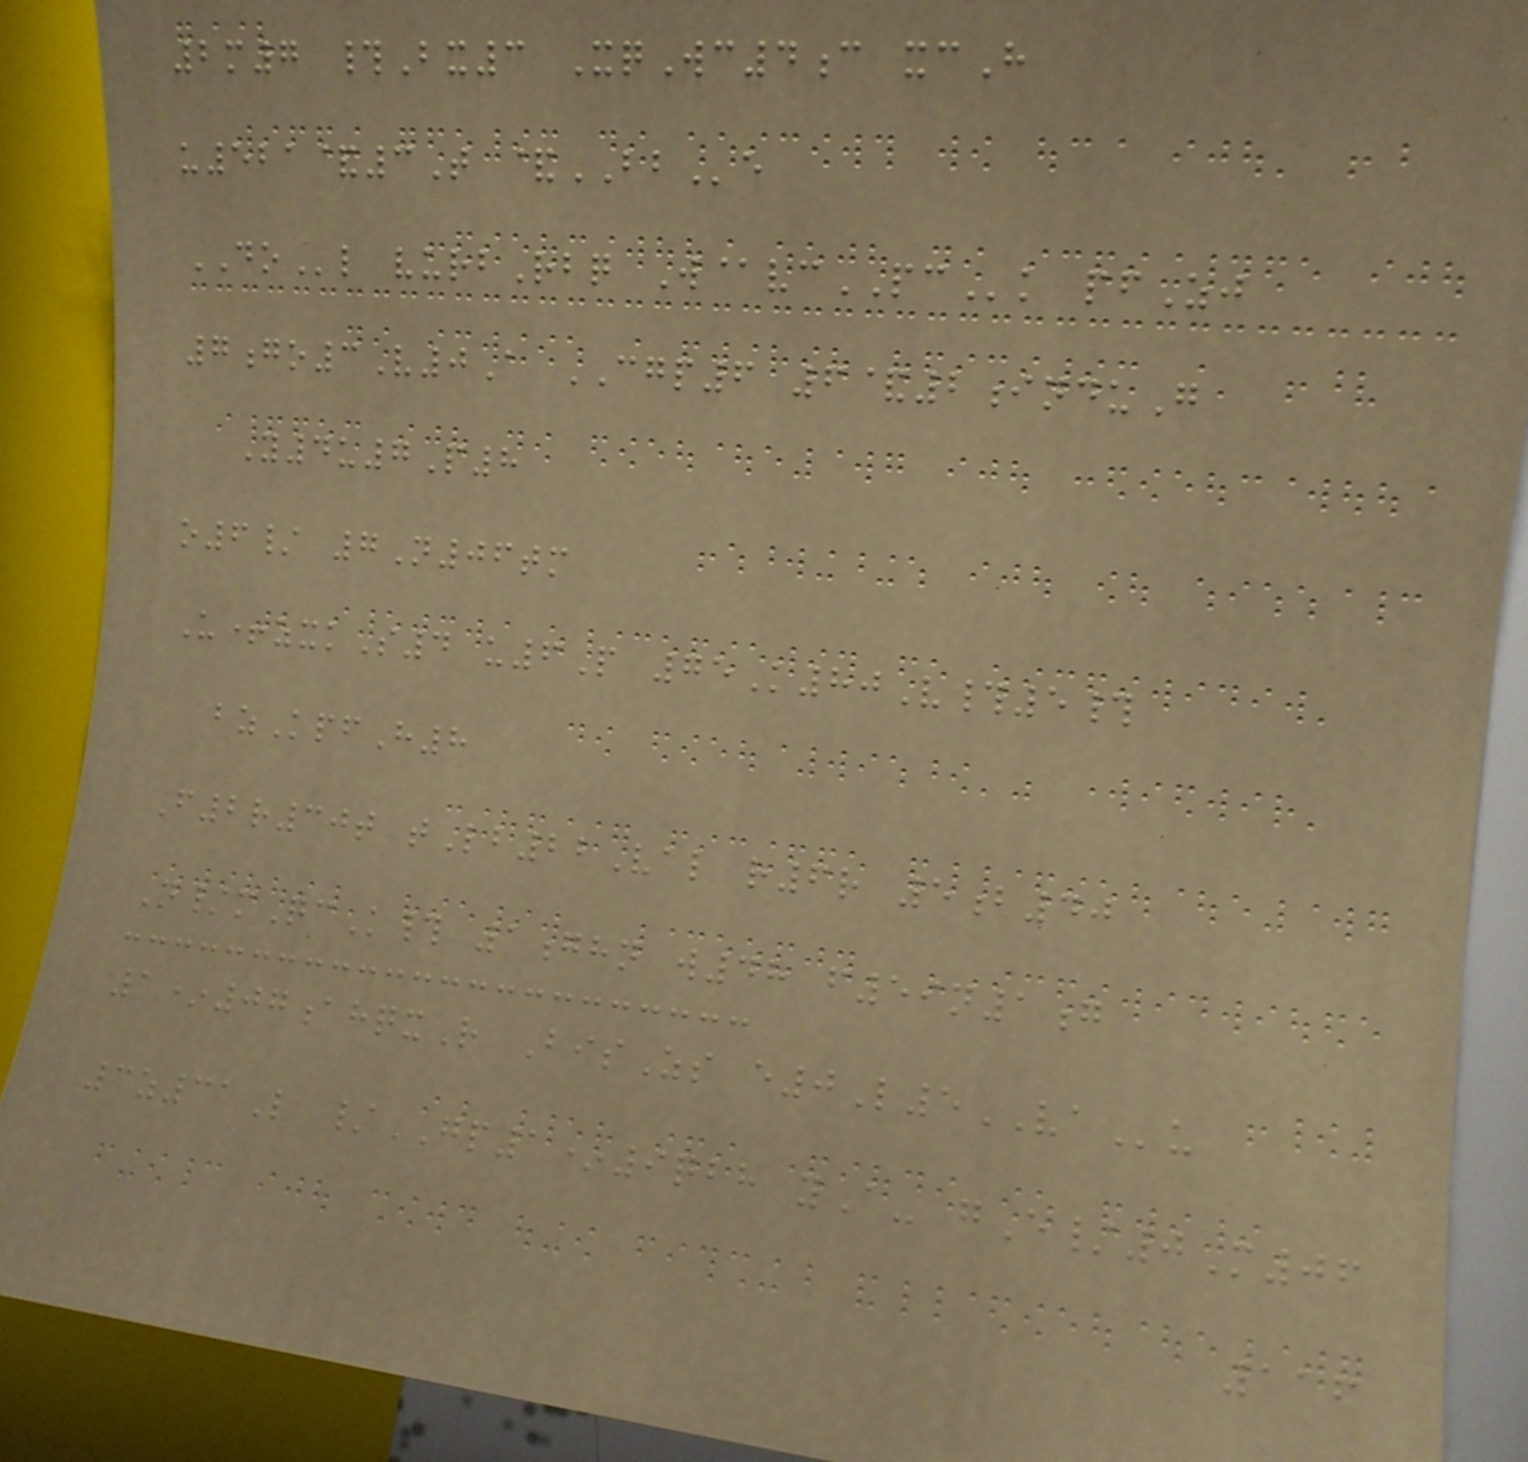2m7 #Bx3 XqWc4c xcH
u521&3T &BBe
DOl vurbRbq W@vcPCk pfZj
7go3V0A CGP6 6&2induG
Y4u7P8
o6/ 7N06tm
U+zxkS4 u6P 75K80V#5#
bzKpfH8
F2r30t tLb22Val r6r 5b40
N/mQcK# 1ghn w48 f59n1g
1*07ahqxR BisZs e0L5VAu
3z31L /GP1*9qbh yA- gE/0M06
116
